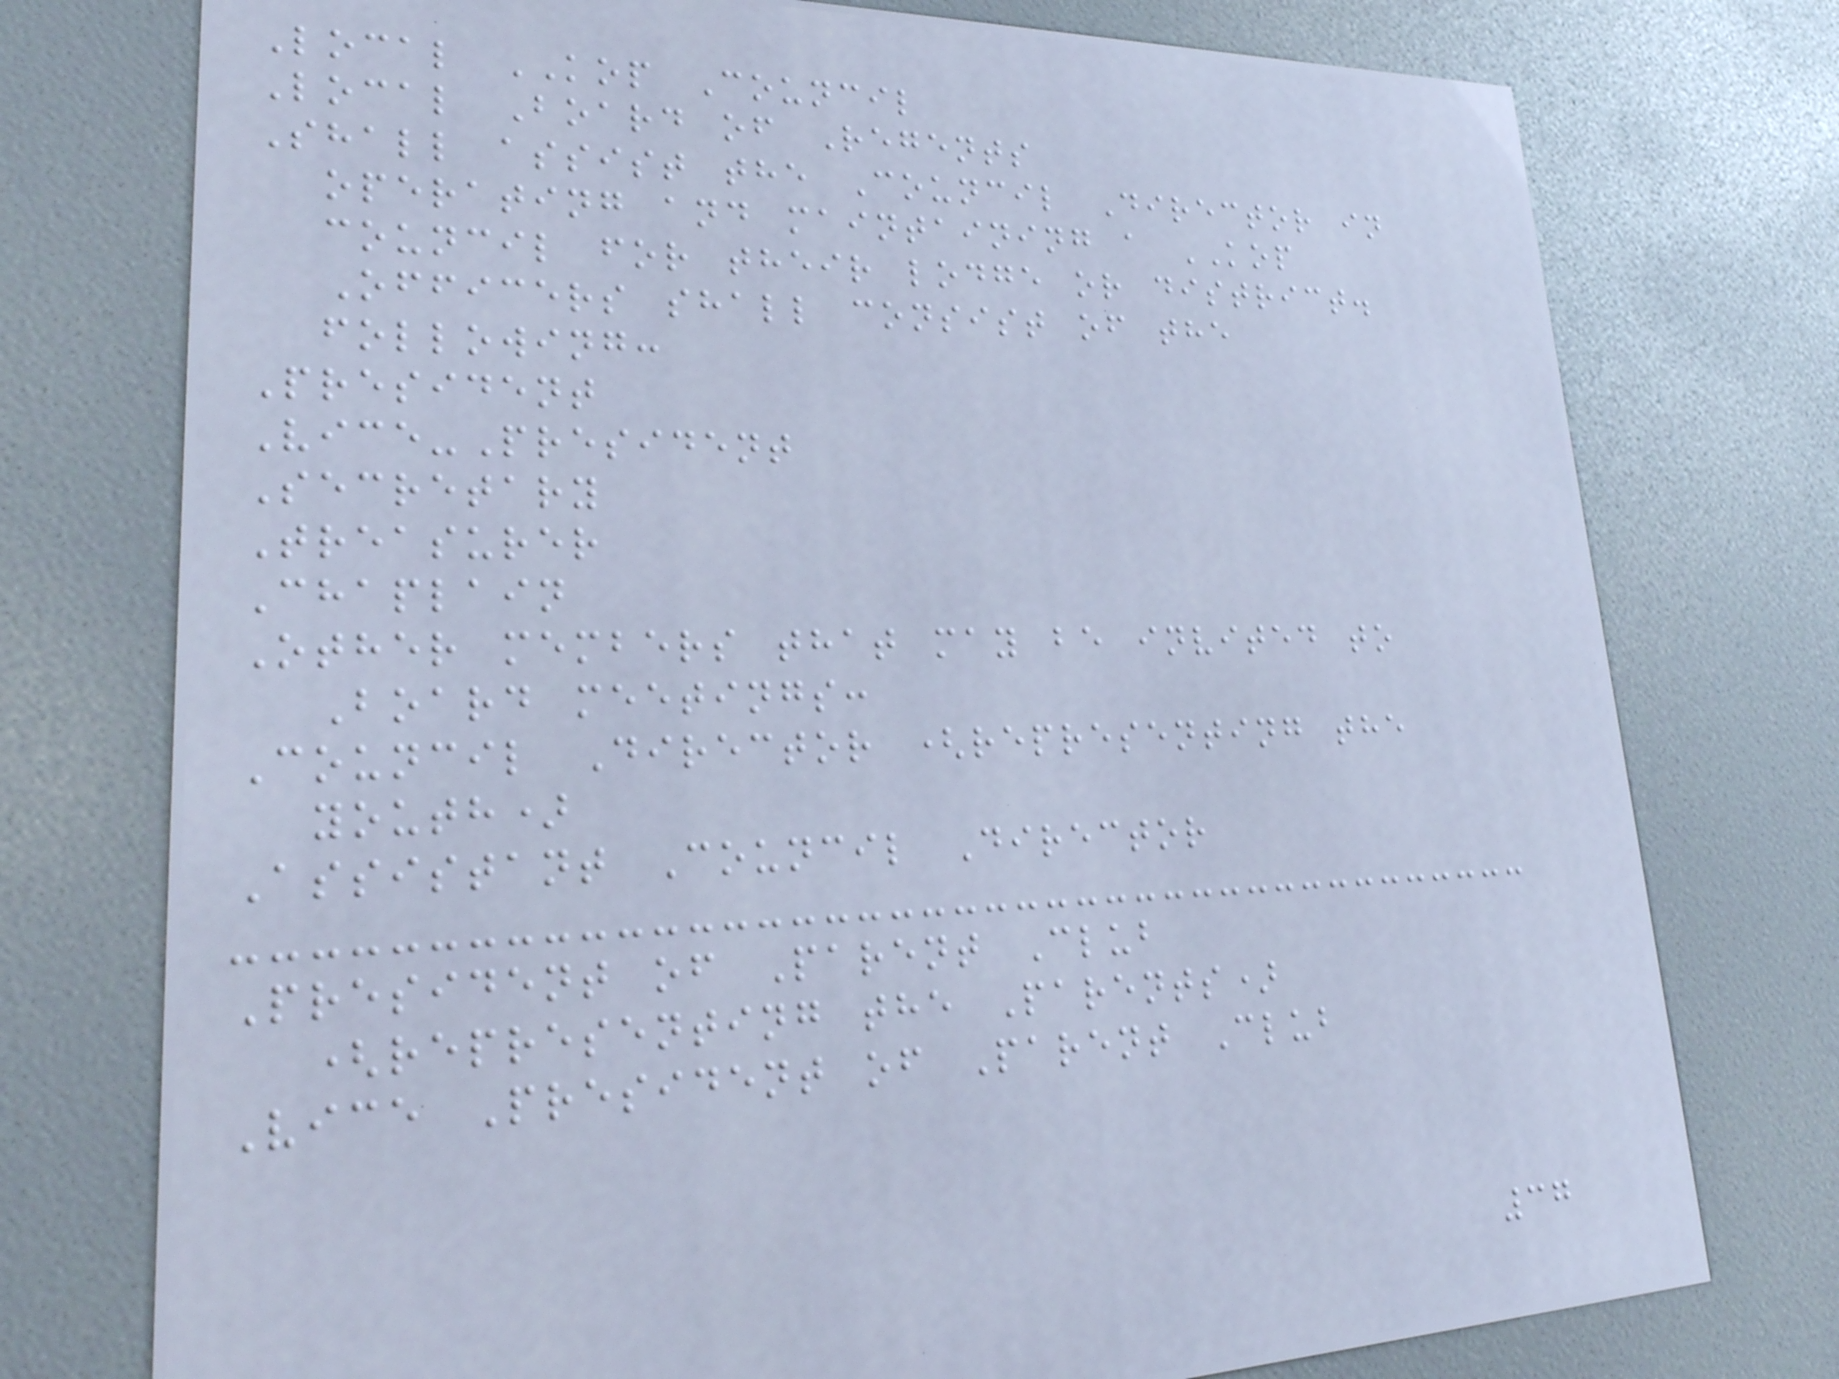Local KOP Council
Local Board of Regents
Shall assist the Council Director in
operating and maintaining a KOP
council for their lodge or district.
Officers shall consist of the
following:
President
Vice-President
Secretary
Treasurer
Chaplain
Other members that may be invited to
Board meetings:
Council Director (representing the
youth)
Assistant Council Director
President of Parent Club
(representing the Parents)
Vice President of Parent Club
37
